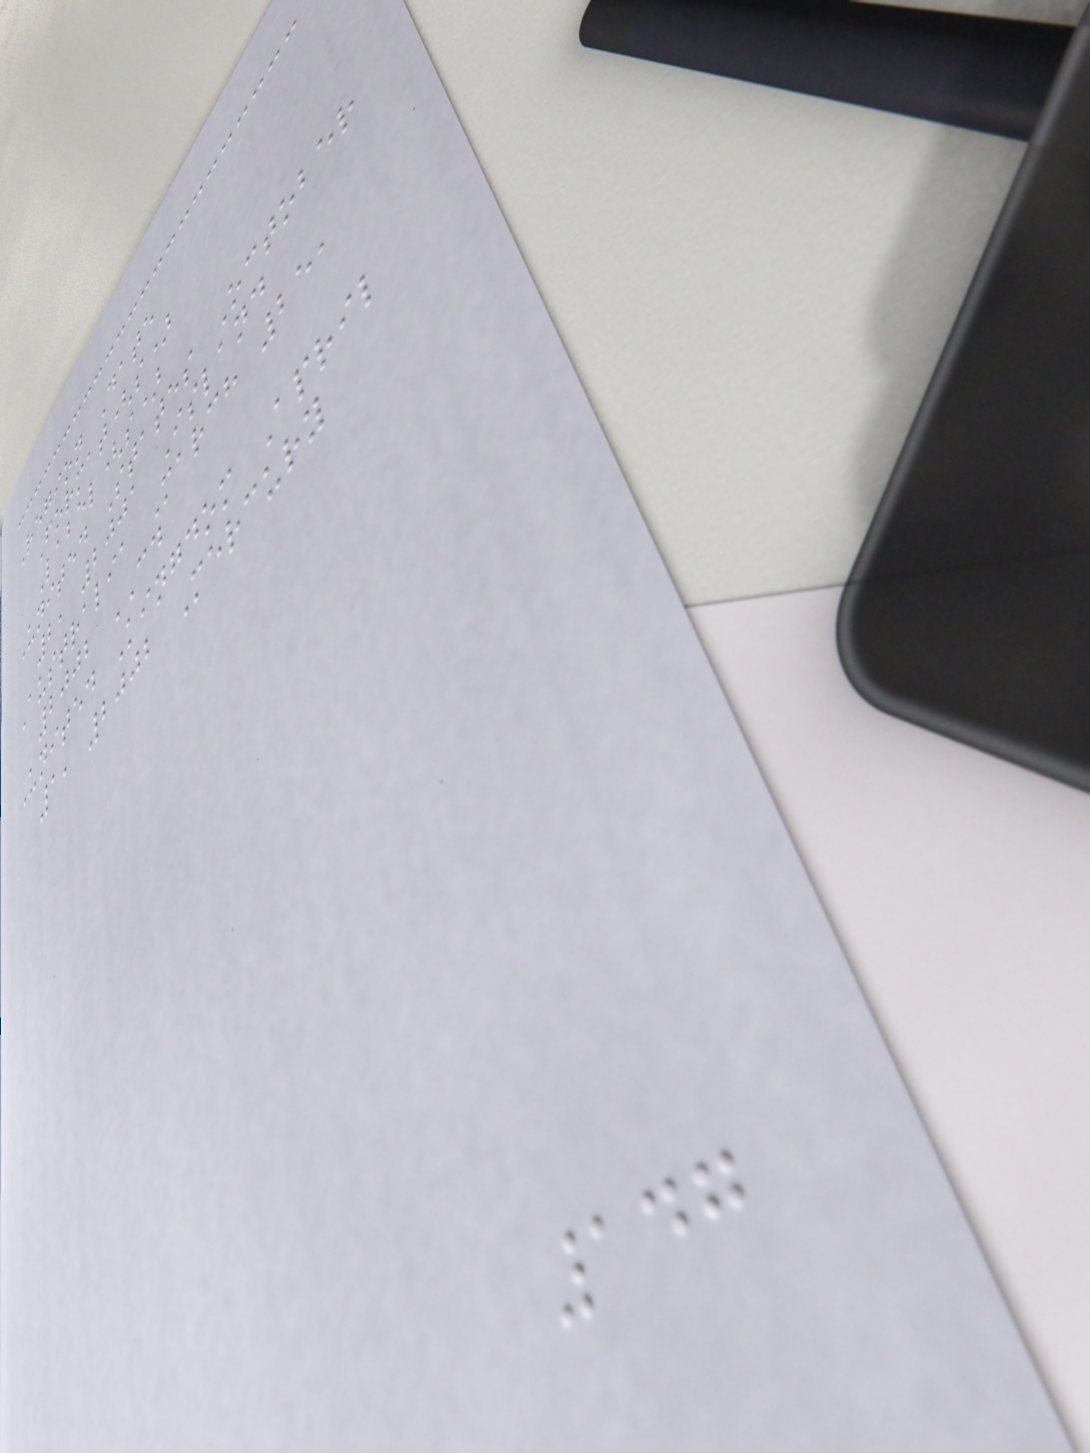Region Date
Format(s)
Label(s)
United States October
2, 2001 Island
Australia March 25,
2002 CD
United Kingdom April
1, 2002 Mercury
147
